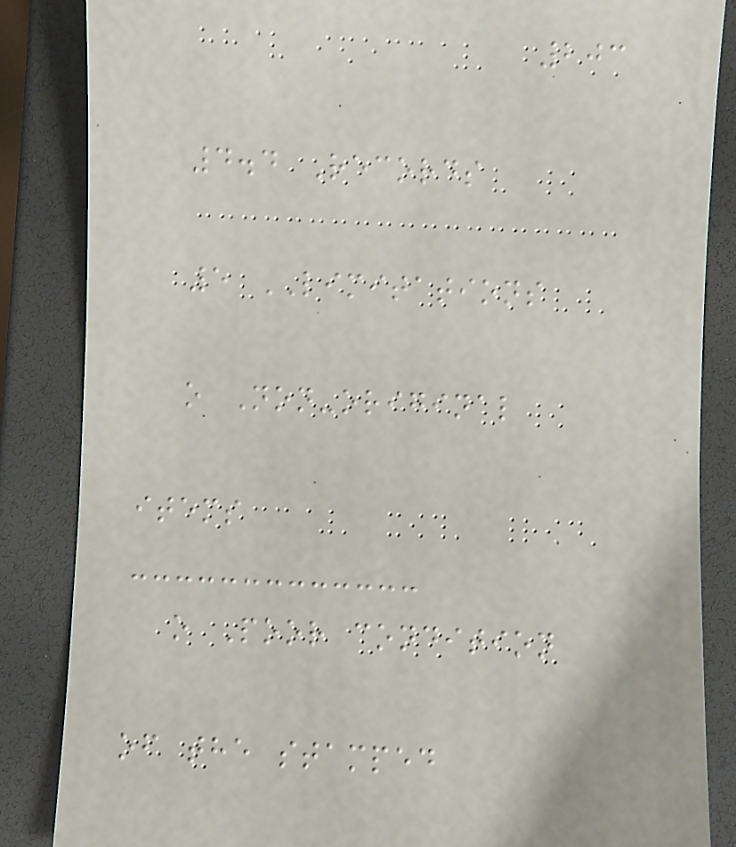203
4.4 Records
5 LIMITATIONS
o Non-original
items
o Poor condition
of the stamped
